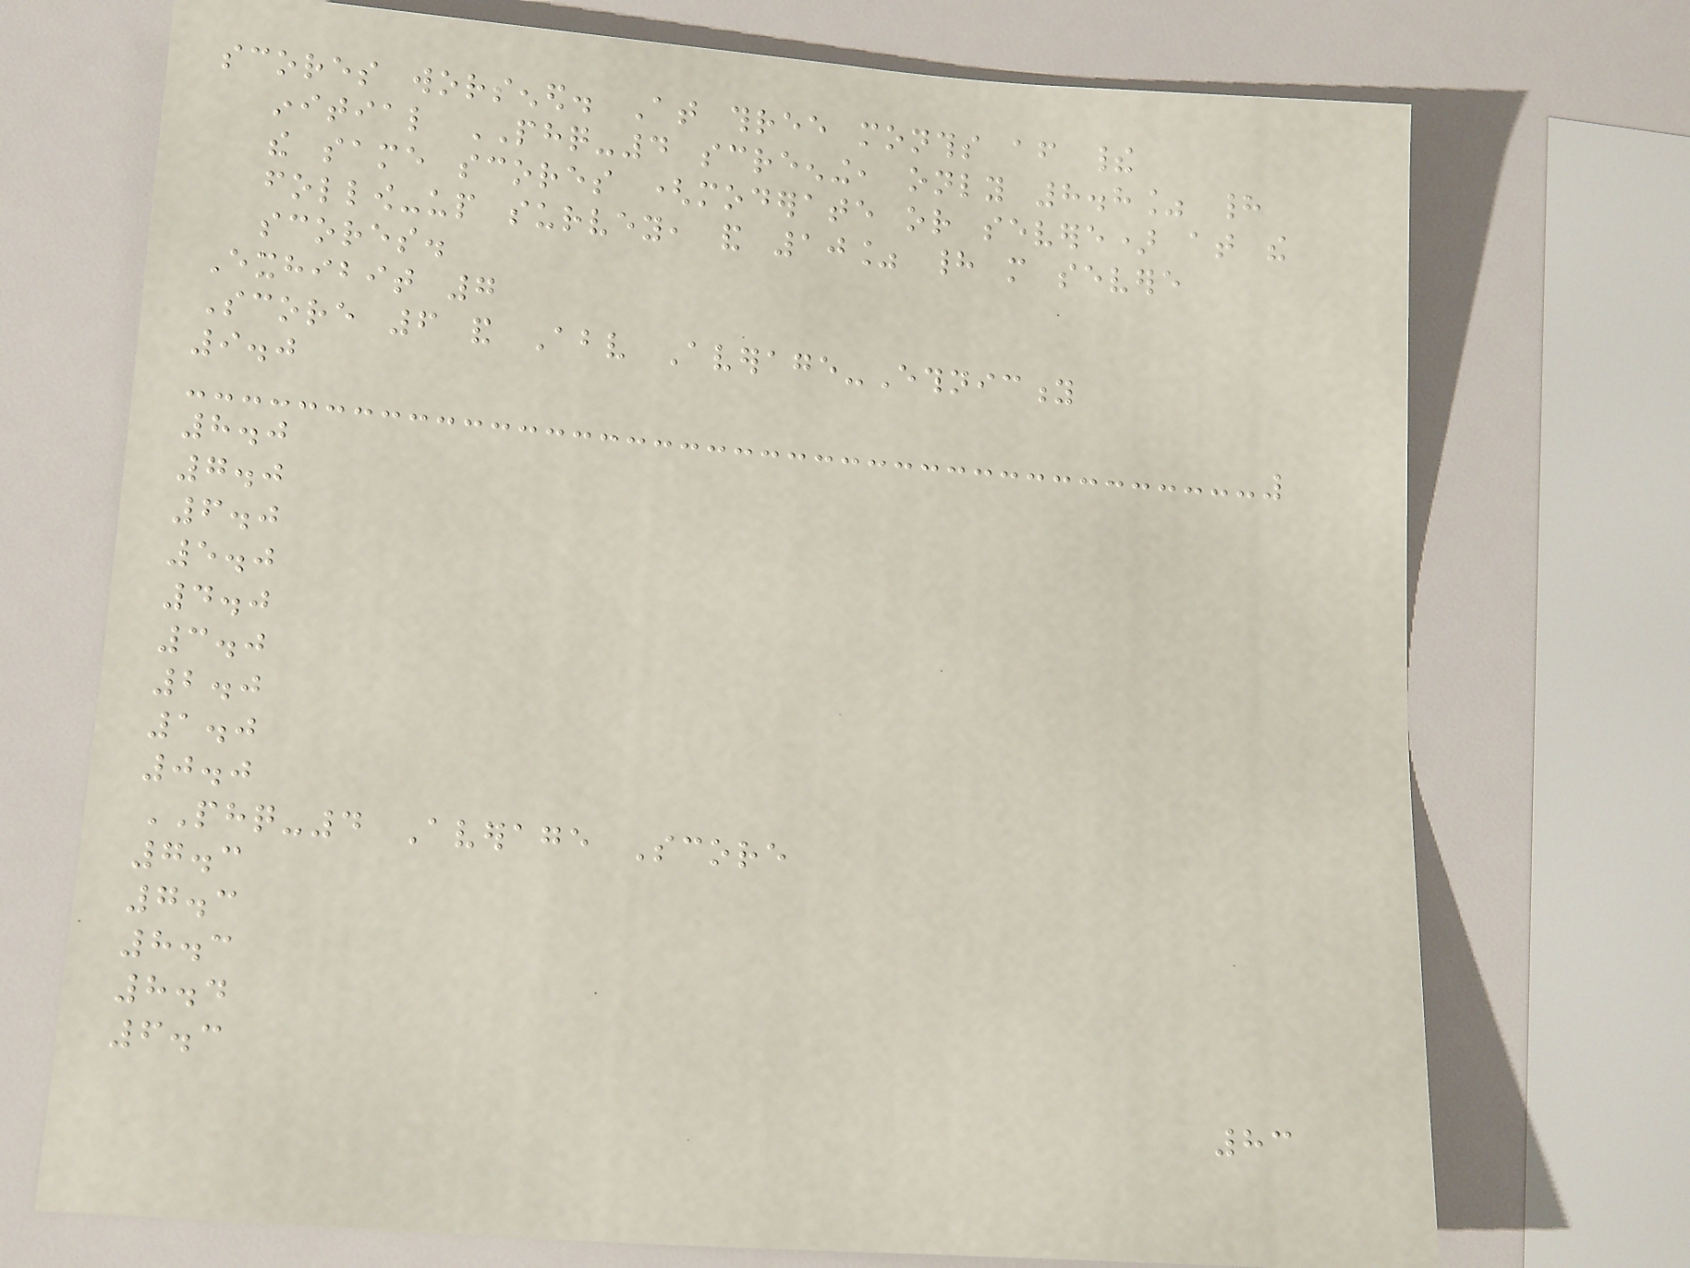scores worsened. At three months after their
initial PHQ-4 screening, only 8.8% had
the same scores (moderate or severe) at the
follow-up survey, and 10% had more severe
scores.
Exhibit 7
Score 6 and Above Average-Ethnicity
9.0
8.0
7.0
6.0
5.0
4.0
3.0
2.0
1.0
0.0
PHQ-4 Average Score
7.3
7.3
8.3
8.4
6.3
83
